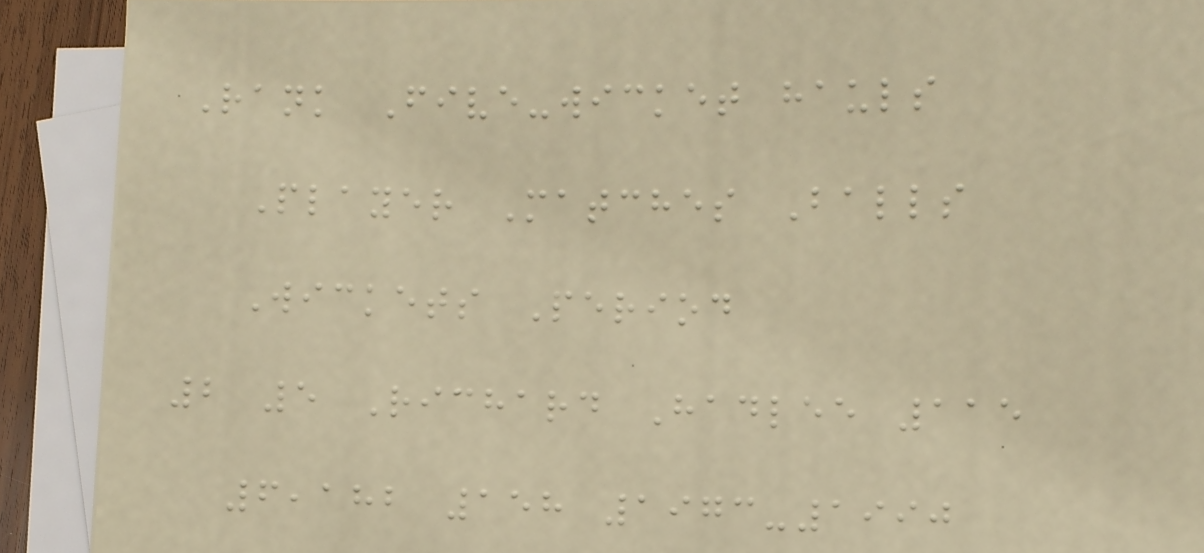Rank Five-wicket hauls
Player Matches Balls
Wickets Period
2 5 Richard Hadlee 115
6,182 158 1973-1990
